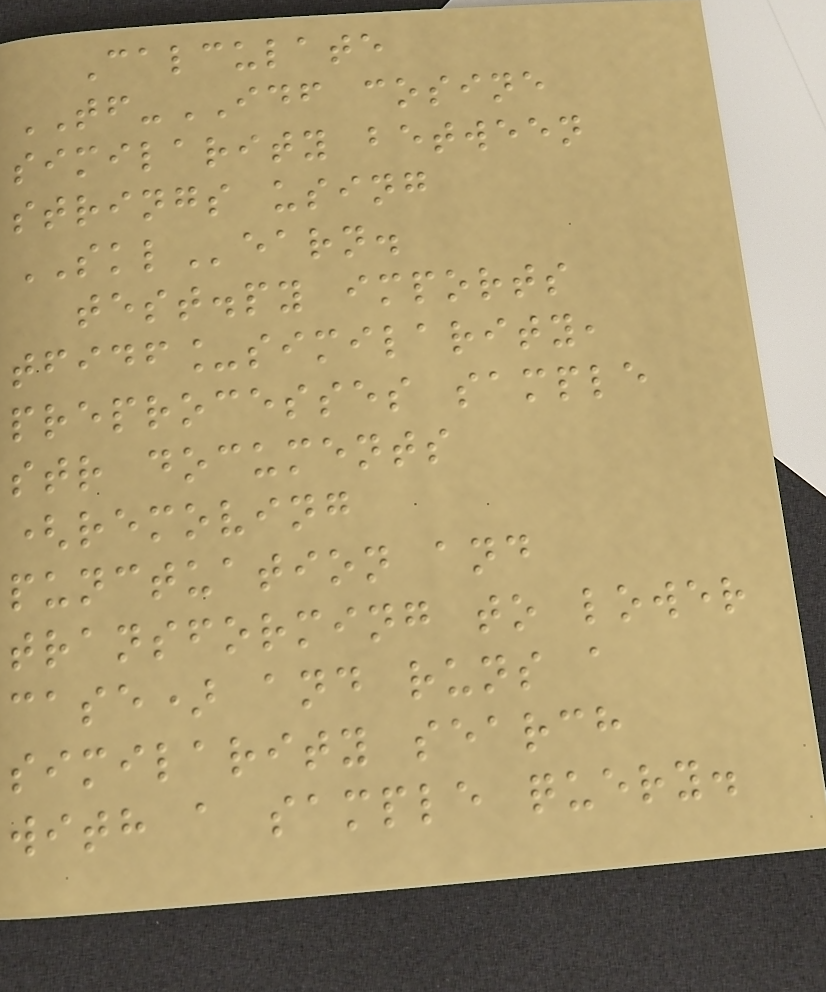Calculate
TF-IDF cosine
similarity between
strings using
SKLearn.
test.py imports
tfidf_similarity,
preprocesses sample
str documents
(removing
punctuation and
transforming to lower
case) and runs a
similarity search
with a sample query.
